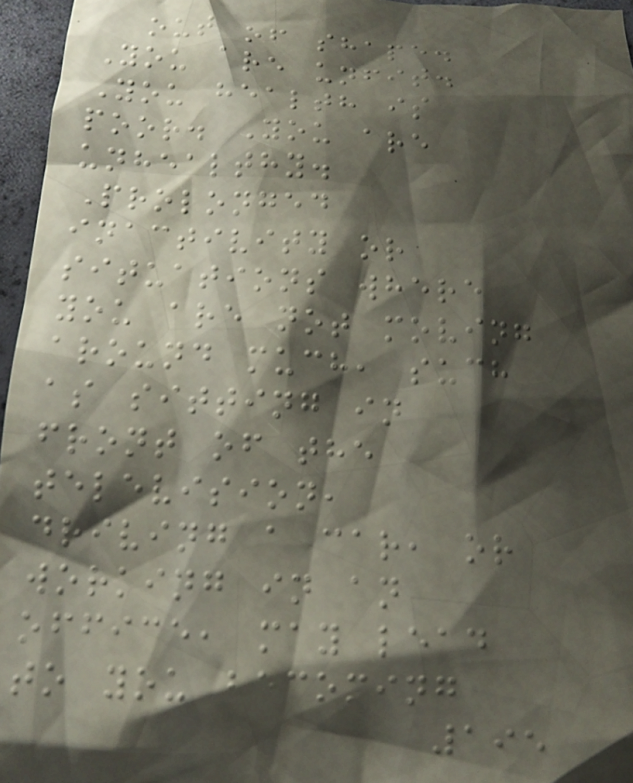out of shape.
You are unfit.
You health is
poor. You are
unhealthy.
Prolonged
inactivity or
situations where
you are not moving
around much, such
as sitting in
front of the
television,
driving a car, or
working in an
office, may lead
to you becoming
195
